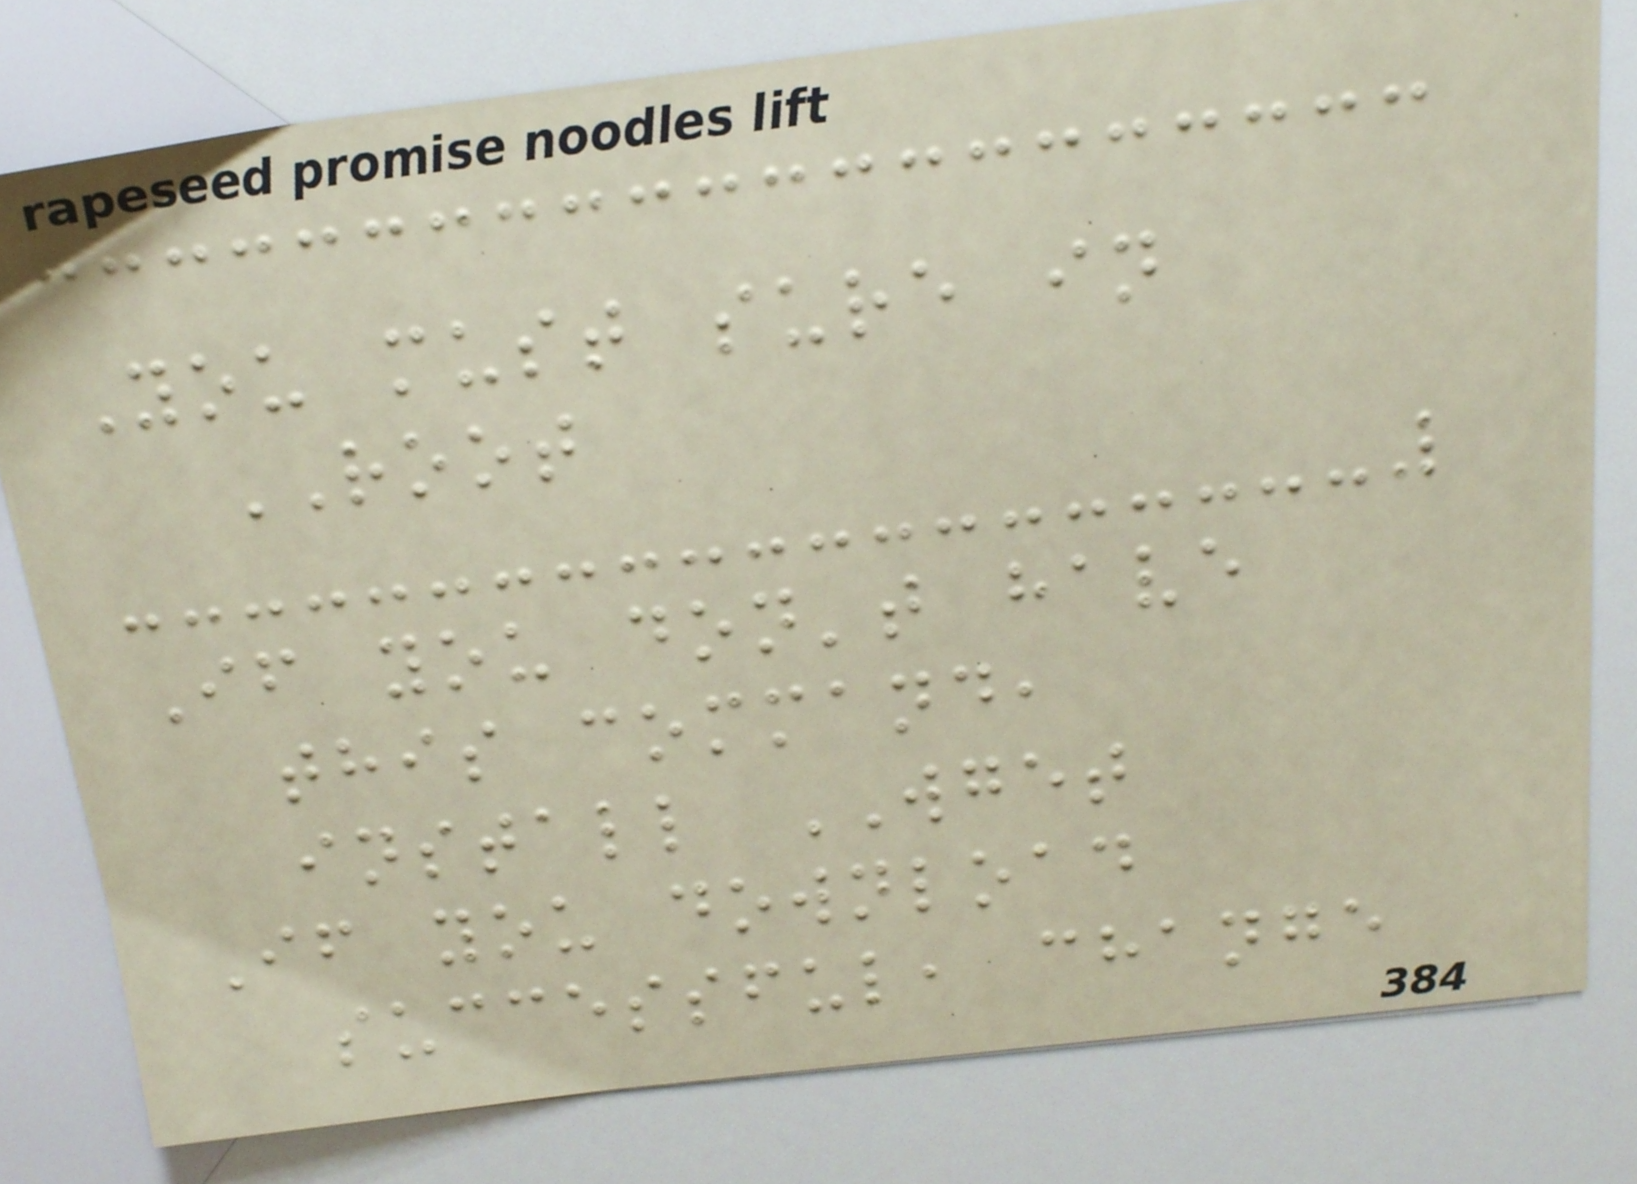You must sure in
ROOT
If you don't have
this command,
install WGET
If you download
successful, change
